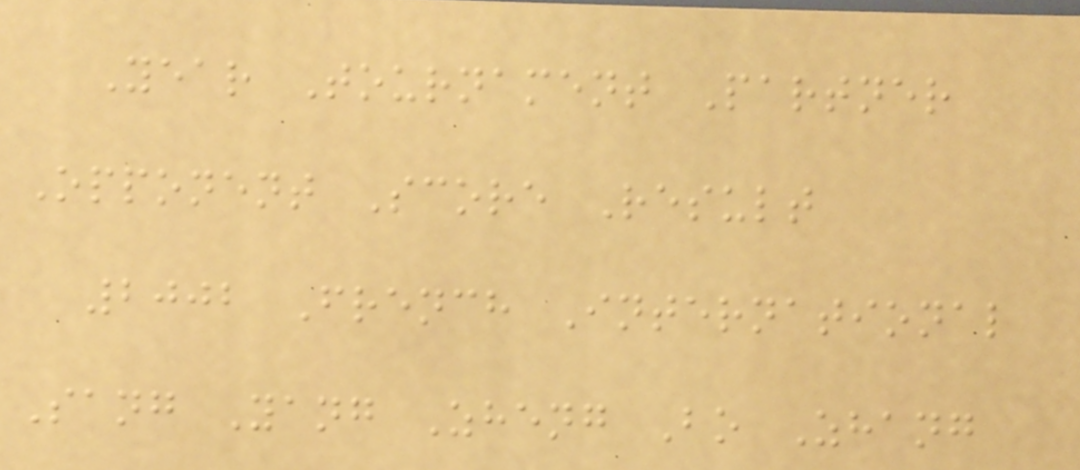Year Tournament Partner
Opponent Score Result
2002 French International
Sang Yang Zheng Bo Zhang
